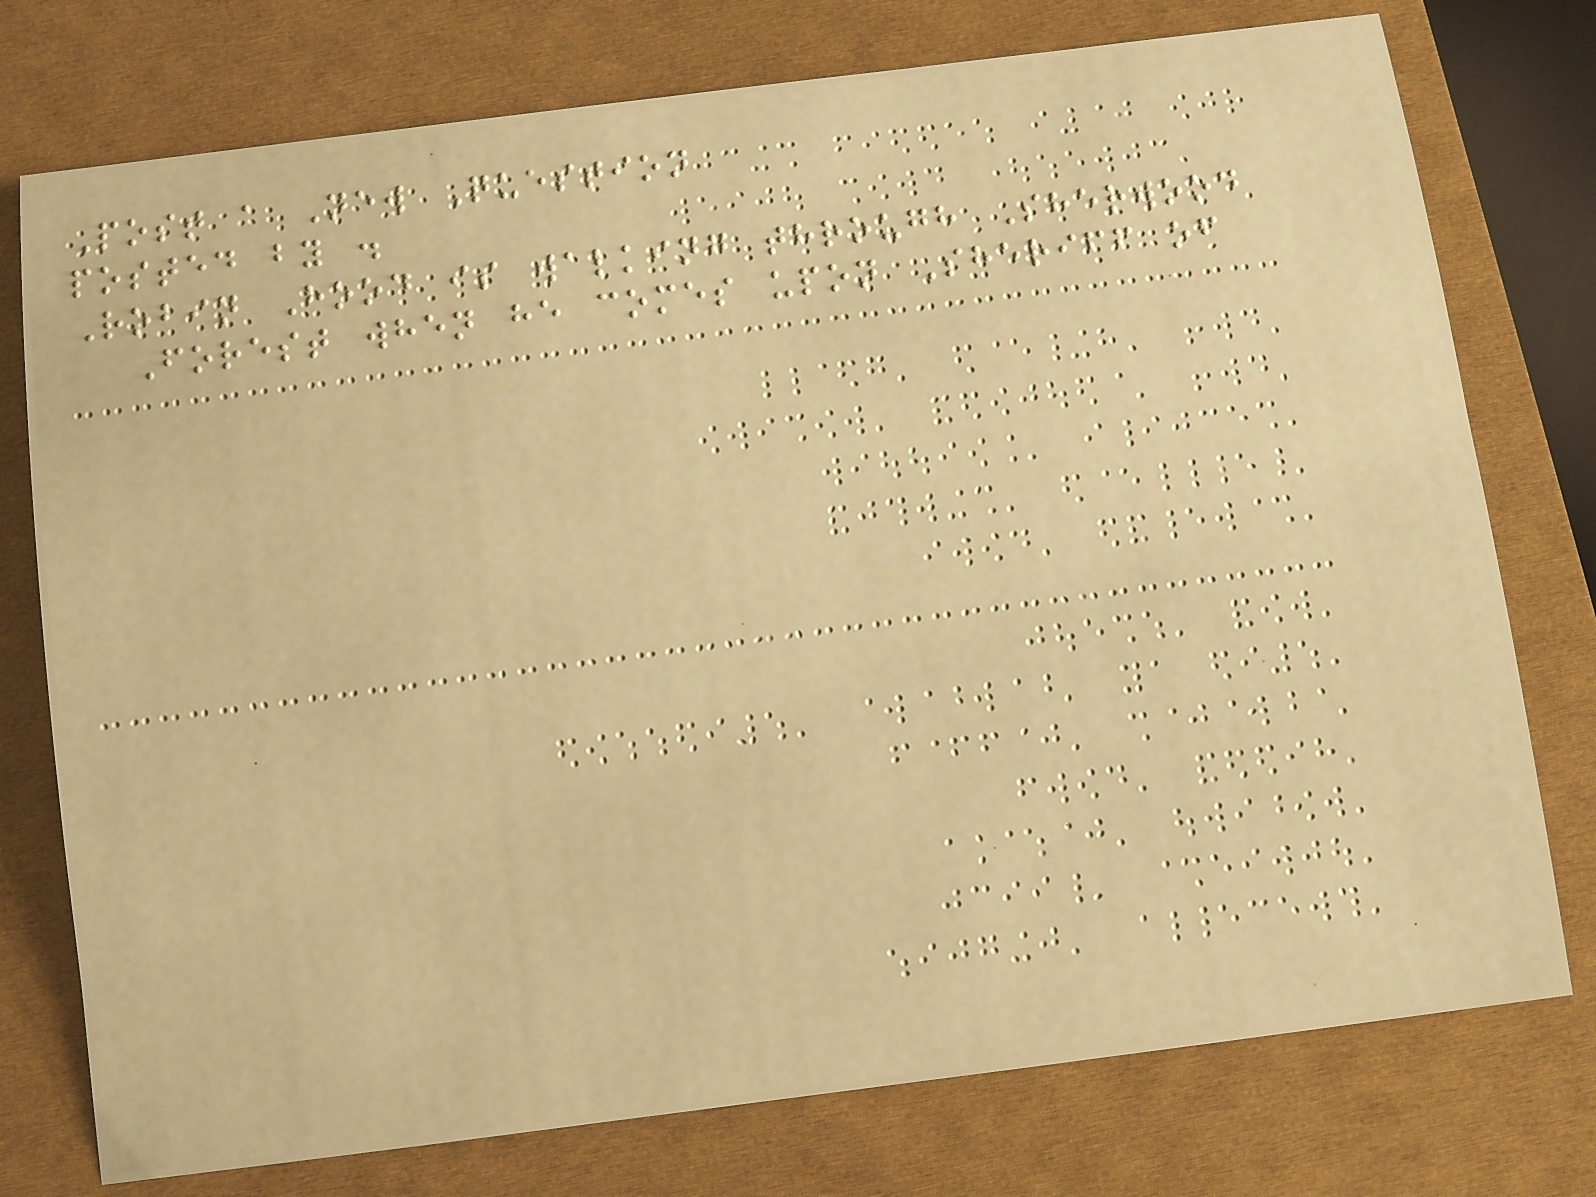Post a New Question
posted by .
Robin Hood is walking through Sherwood
Forest when he comes upon Sheriff of
